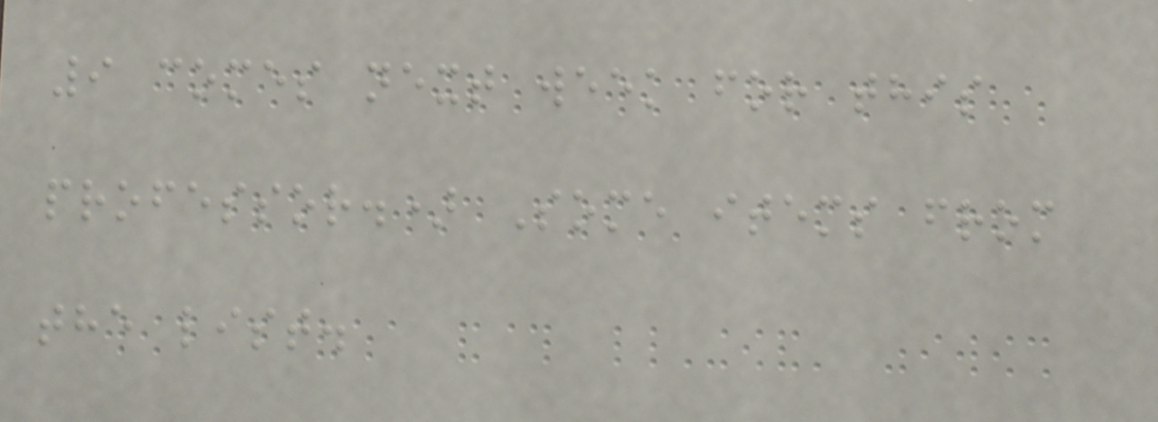9 comes next week for this
professor.) Some items from
the list.
